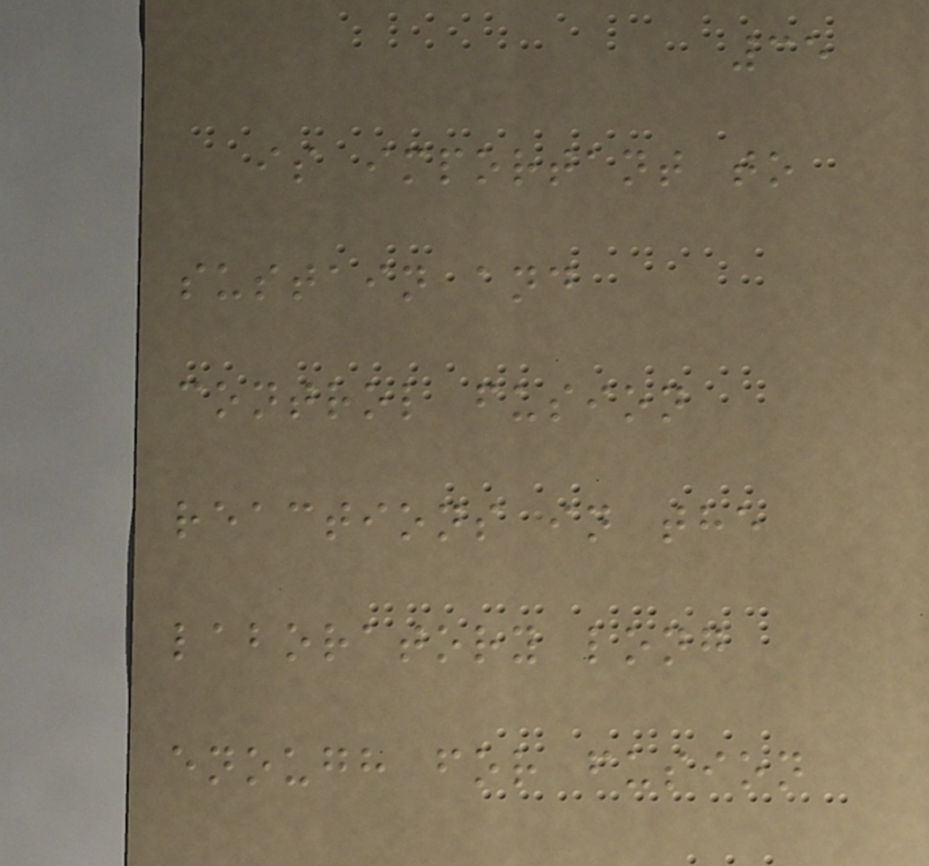35
is important to
sustain and
control fusion
reactions in the
laboratory long
enough for fusion
